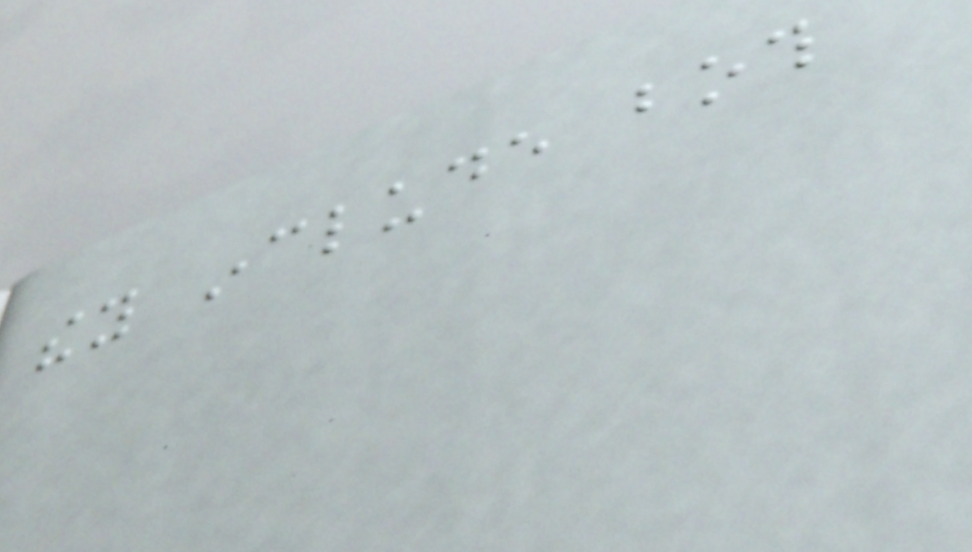they include both
